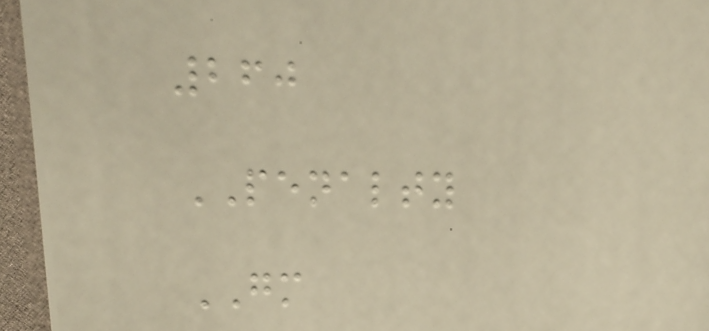260
PENALTY
GM
